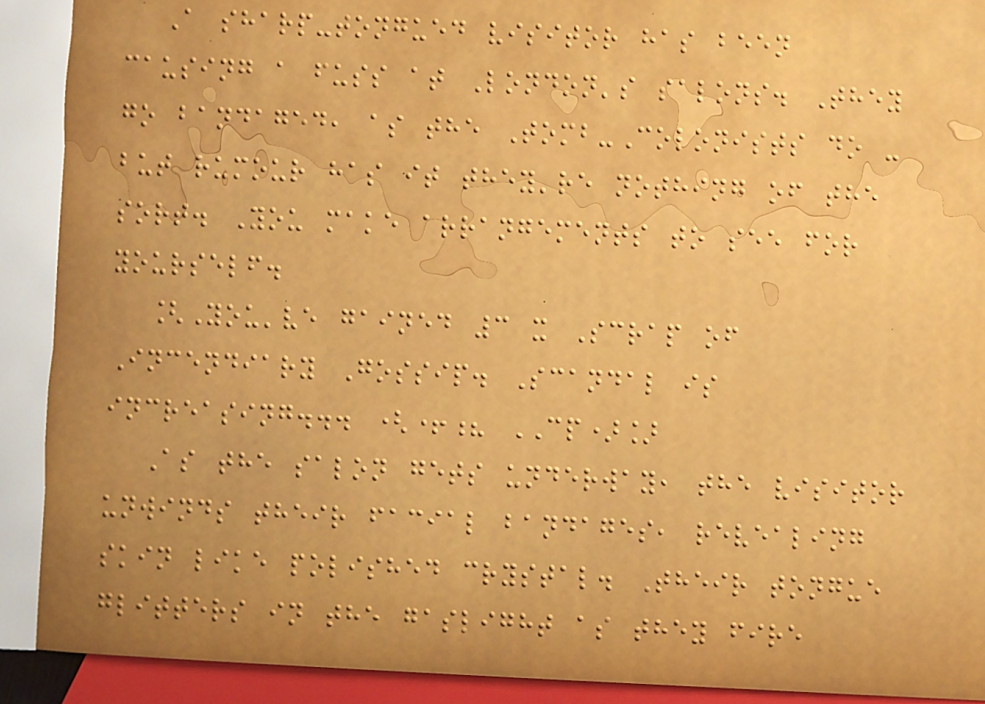A sharp-tongued visitor has been
causing a fuss at London's salons. They
go bandaged, as the Tomb-Colonists do -
but rumour has it they're nothing of the
sort. You make arrangements to see for
yourself.
[You've gained 3 x Scrap of
Incendiary Gossip. Scandal is
increasing... (+? CP)]
As the salon gets underway, the visitor
unwinds their facial bandages, revealing
skin like polished crystal. Their tongue
glitters in the gaslight as they fire
